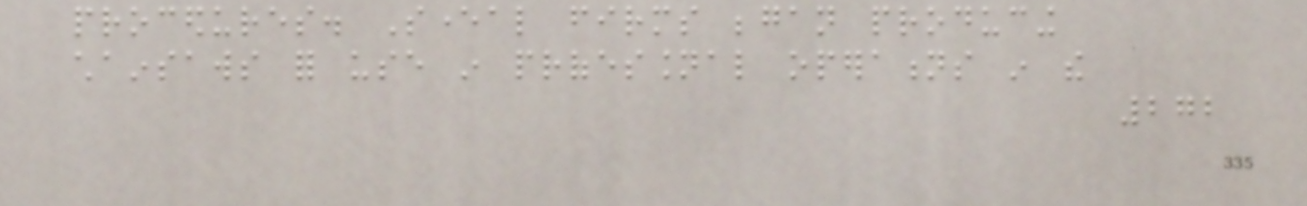procedures. Several firms began producing
chainsaws for use in professional operations in the
272
